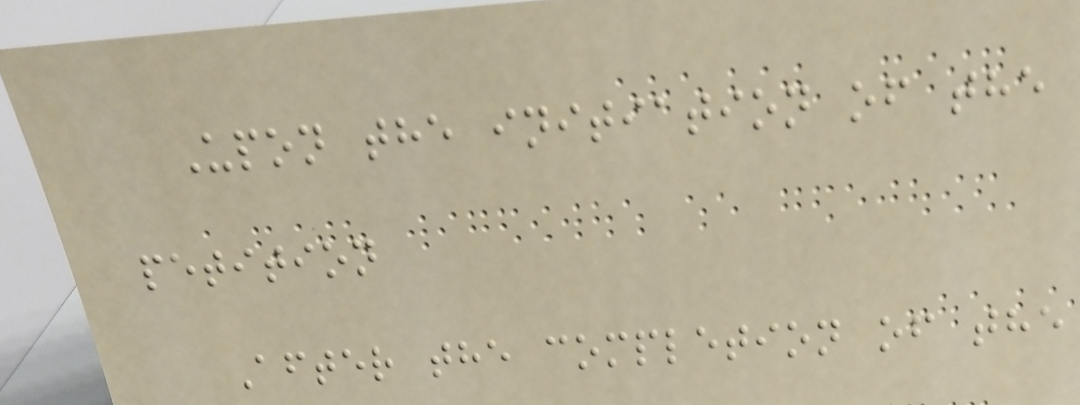Upon the initiation of the
petition
After the completion of the
